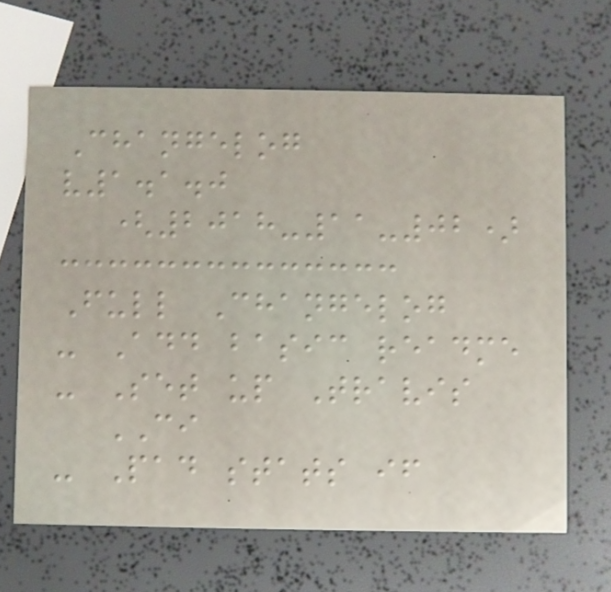Changelog
v1.1.0
(2018-11-02)
Full Changelog
- Add basic readme
- Set up Travis
CI
- Pad stats if
